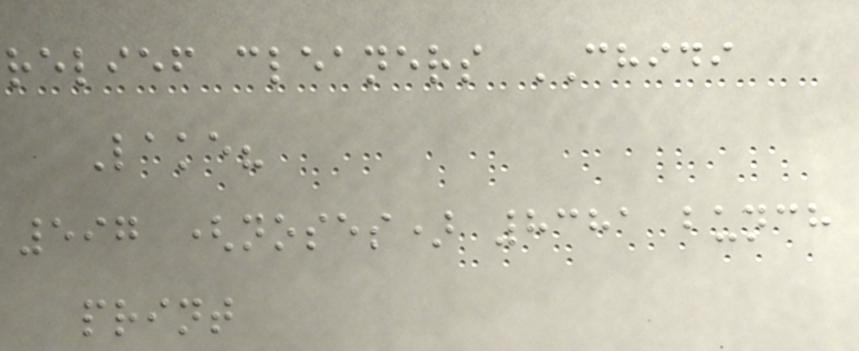relief cleaners CHIDI
Lake?
597 (noses) 8381 bunch
print
